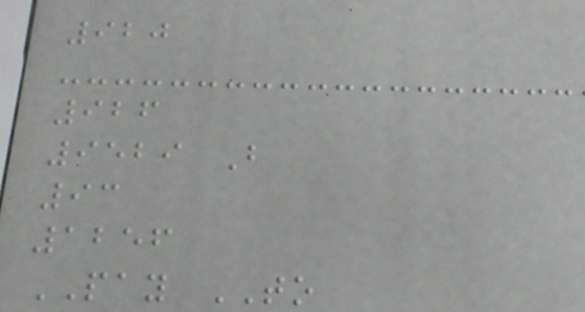920
926
9529 B
93
1256
PAY TO
